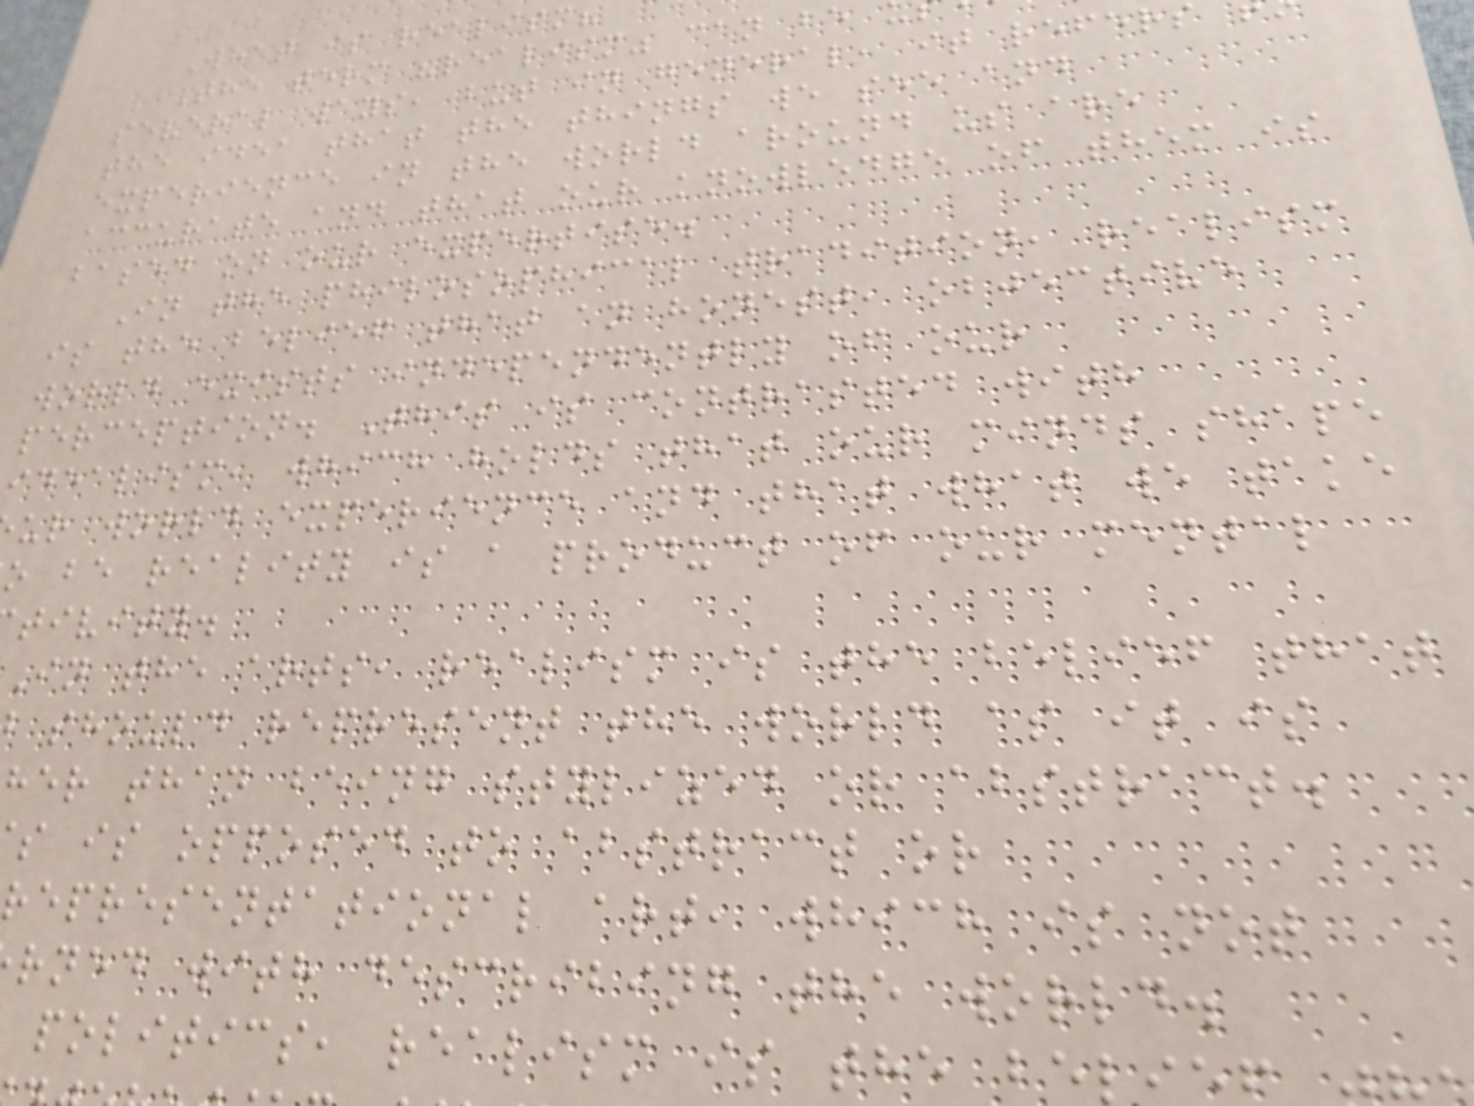What is realism?
The term "realism" can be
several ways, but in general, it refers
the idea that the things we see and
experience in the world around us are
accurate and that our knowledge of them is
based on our expertise.
In the philosophical tradition, realism
is the belief that an honest, objective
world exists independently of our
perception. This is contrasted with
idealism, which holds that our minds shape
ur world experience and that what we take
o be reality is a product of our mental
tivity.
In the arts, realism is the belief that
should represent the world as it is
her than being stylized or abstract.
s is opposed to abstract or
representational art, which is not
rned with describing the world.
politics, realism is the bel
